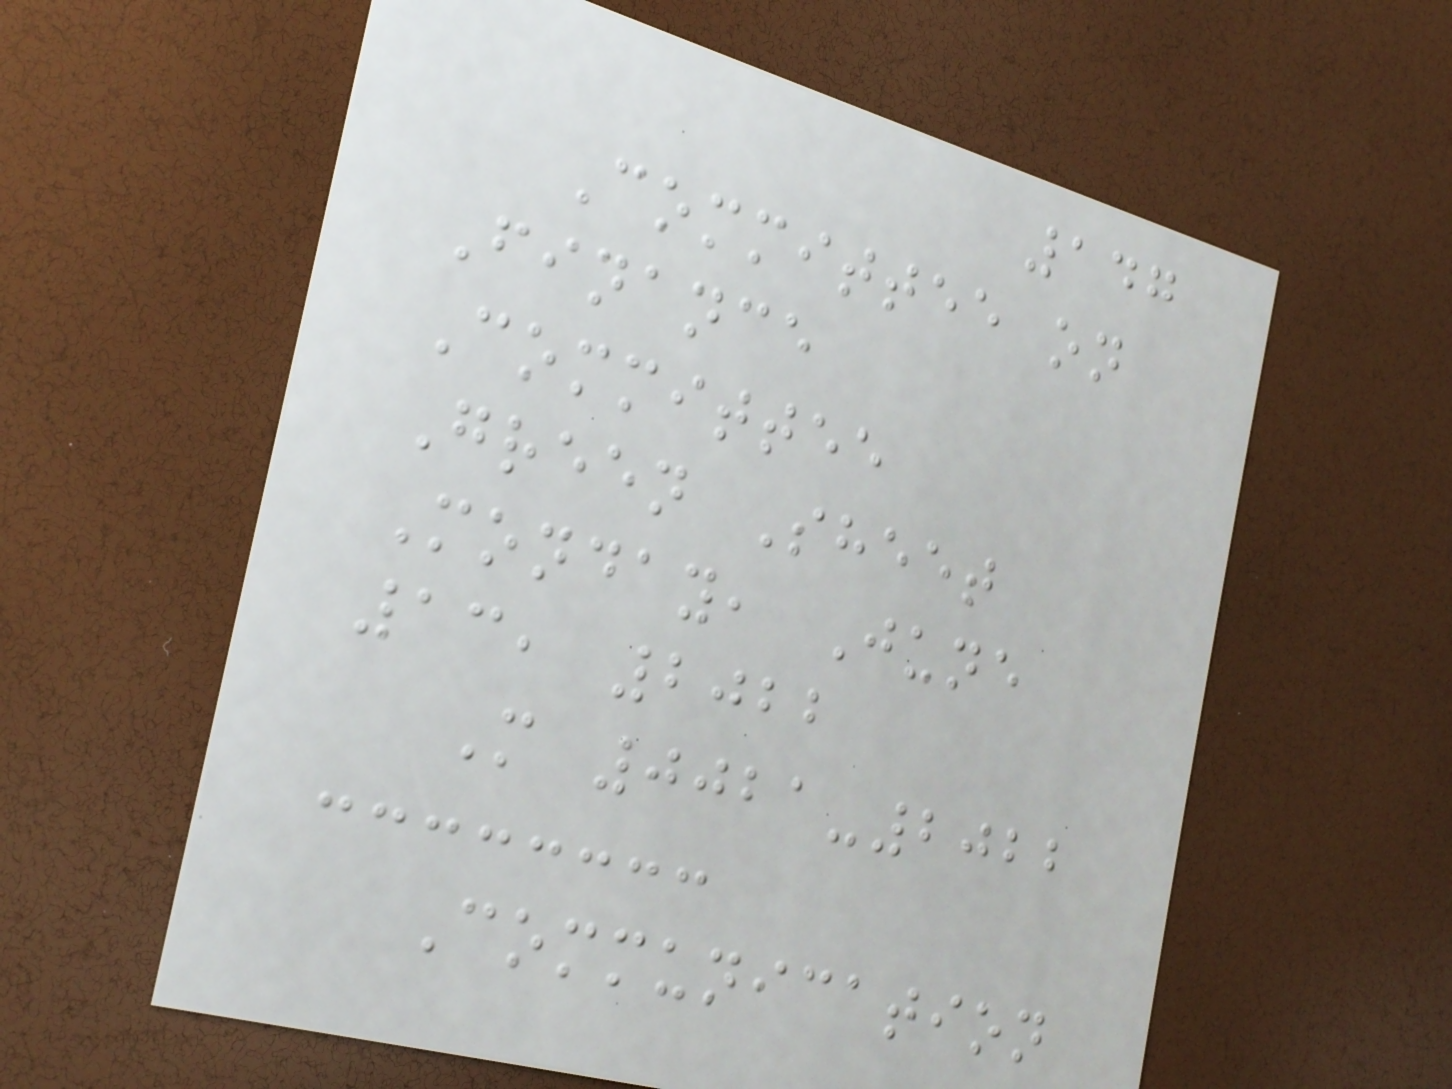147
Committee on
Finance
Committee
Green Sheet
Monday, June
13, 2022
M 0021-2022
Communication
